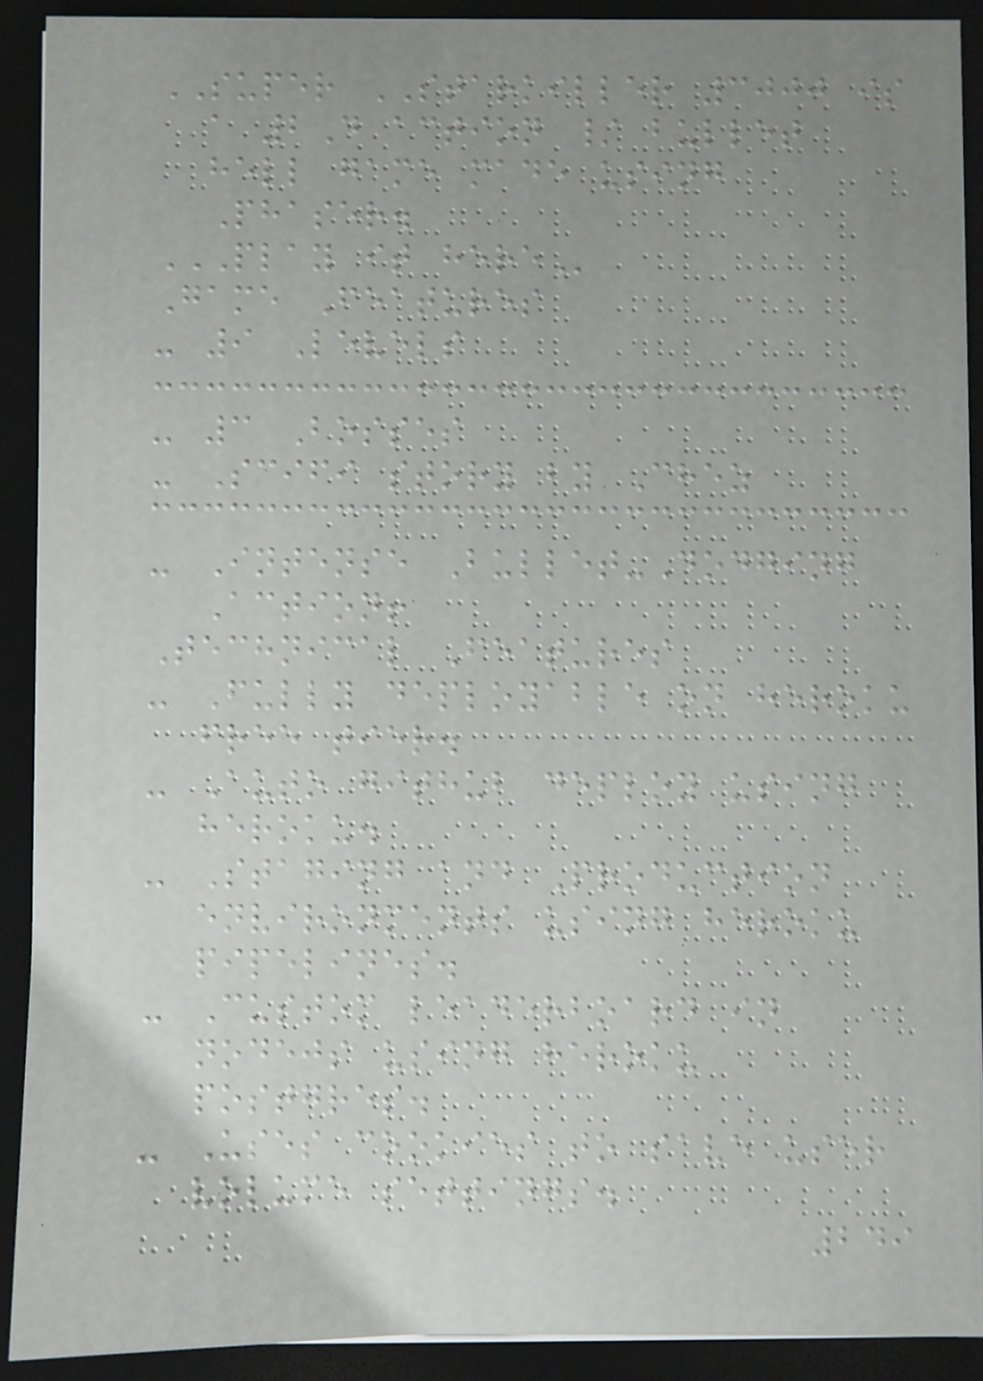SUPER STARKILLER 3000 is
a 2D action / bullet
hell game made using
Phaser.
PLAY IT HERE
Game Features
- 9 Levels
- 3 Bosses
- Scifi story by Chez
- Intense Bullet-Dodging
Action!
Technical Features
- Fully deployable on heroku
free tier.
- Auto github deploy using
heroku.
- Staging and Production
environments using heroku
pipelines.
- Custom leaderboard in
nodejs using heroku
postgres.
- Uses cookies to save user
volume settings.
249
